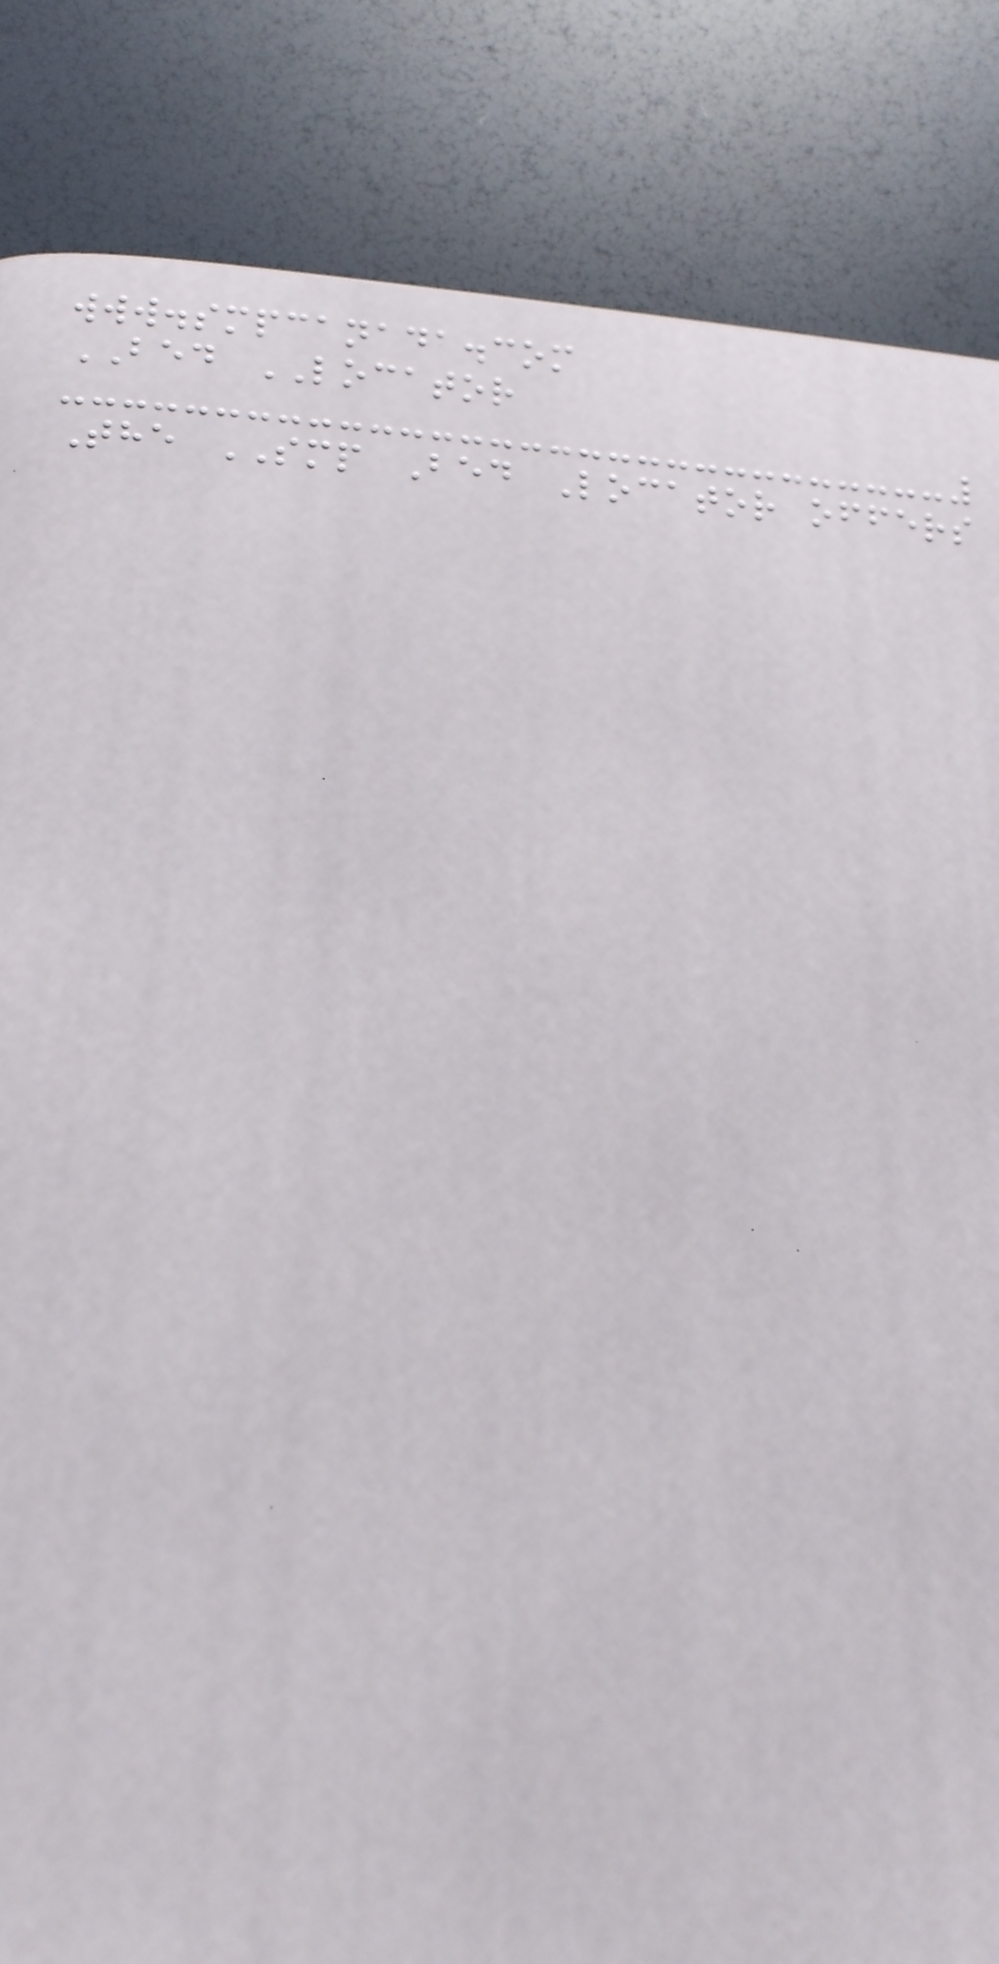www.smpcanada.com
BED LOCATOR
The SMP Bed Locator offers
